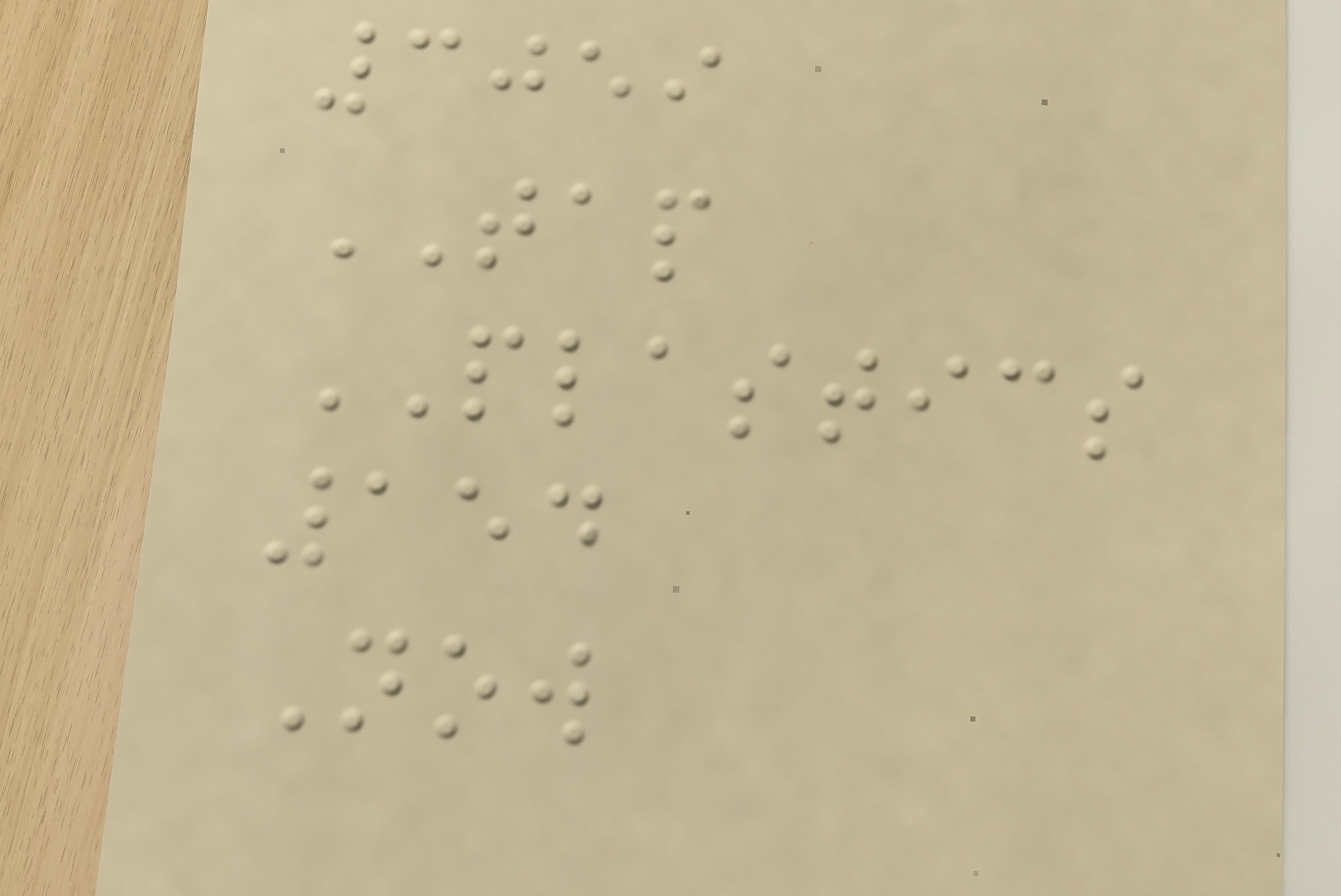3059
TAP
PLASTICS
154
Now
